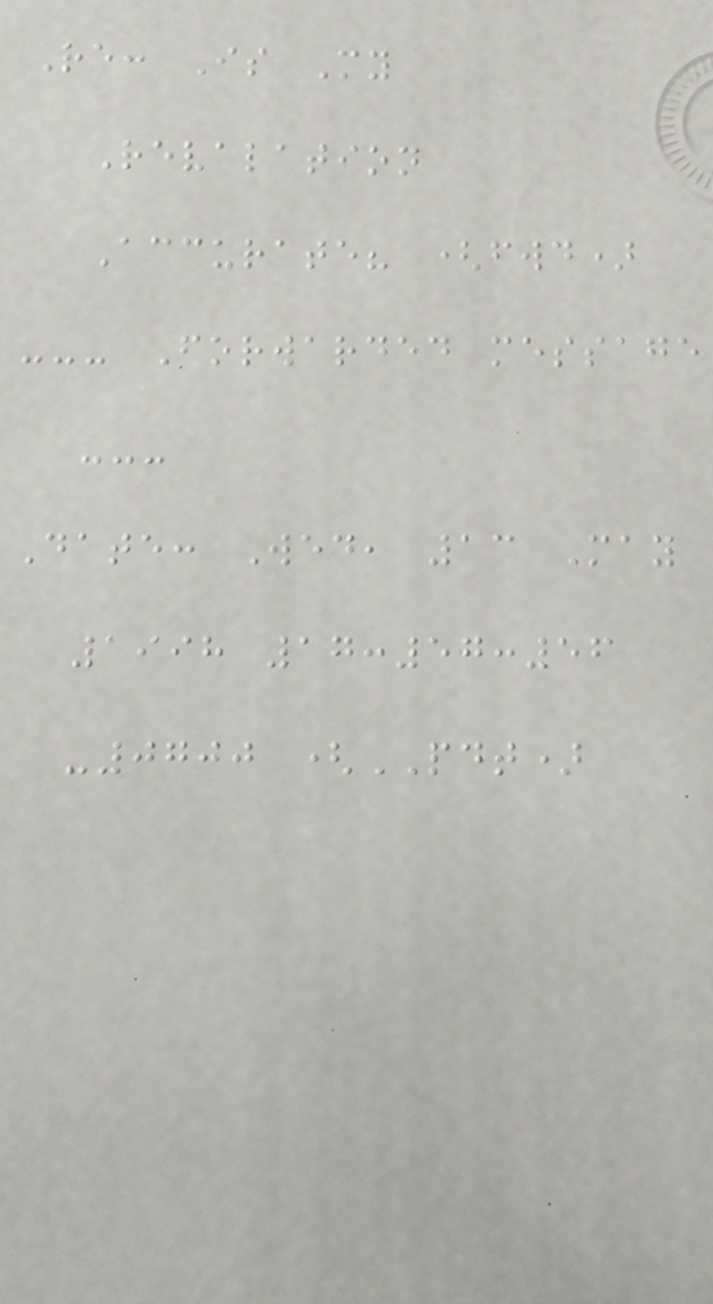Re: Is My
Revalation
Accurate? (fwd)
--- Forwarded message
---
Date: Wed, 13 May
1998 17:57:56
-0700 (PDT)
